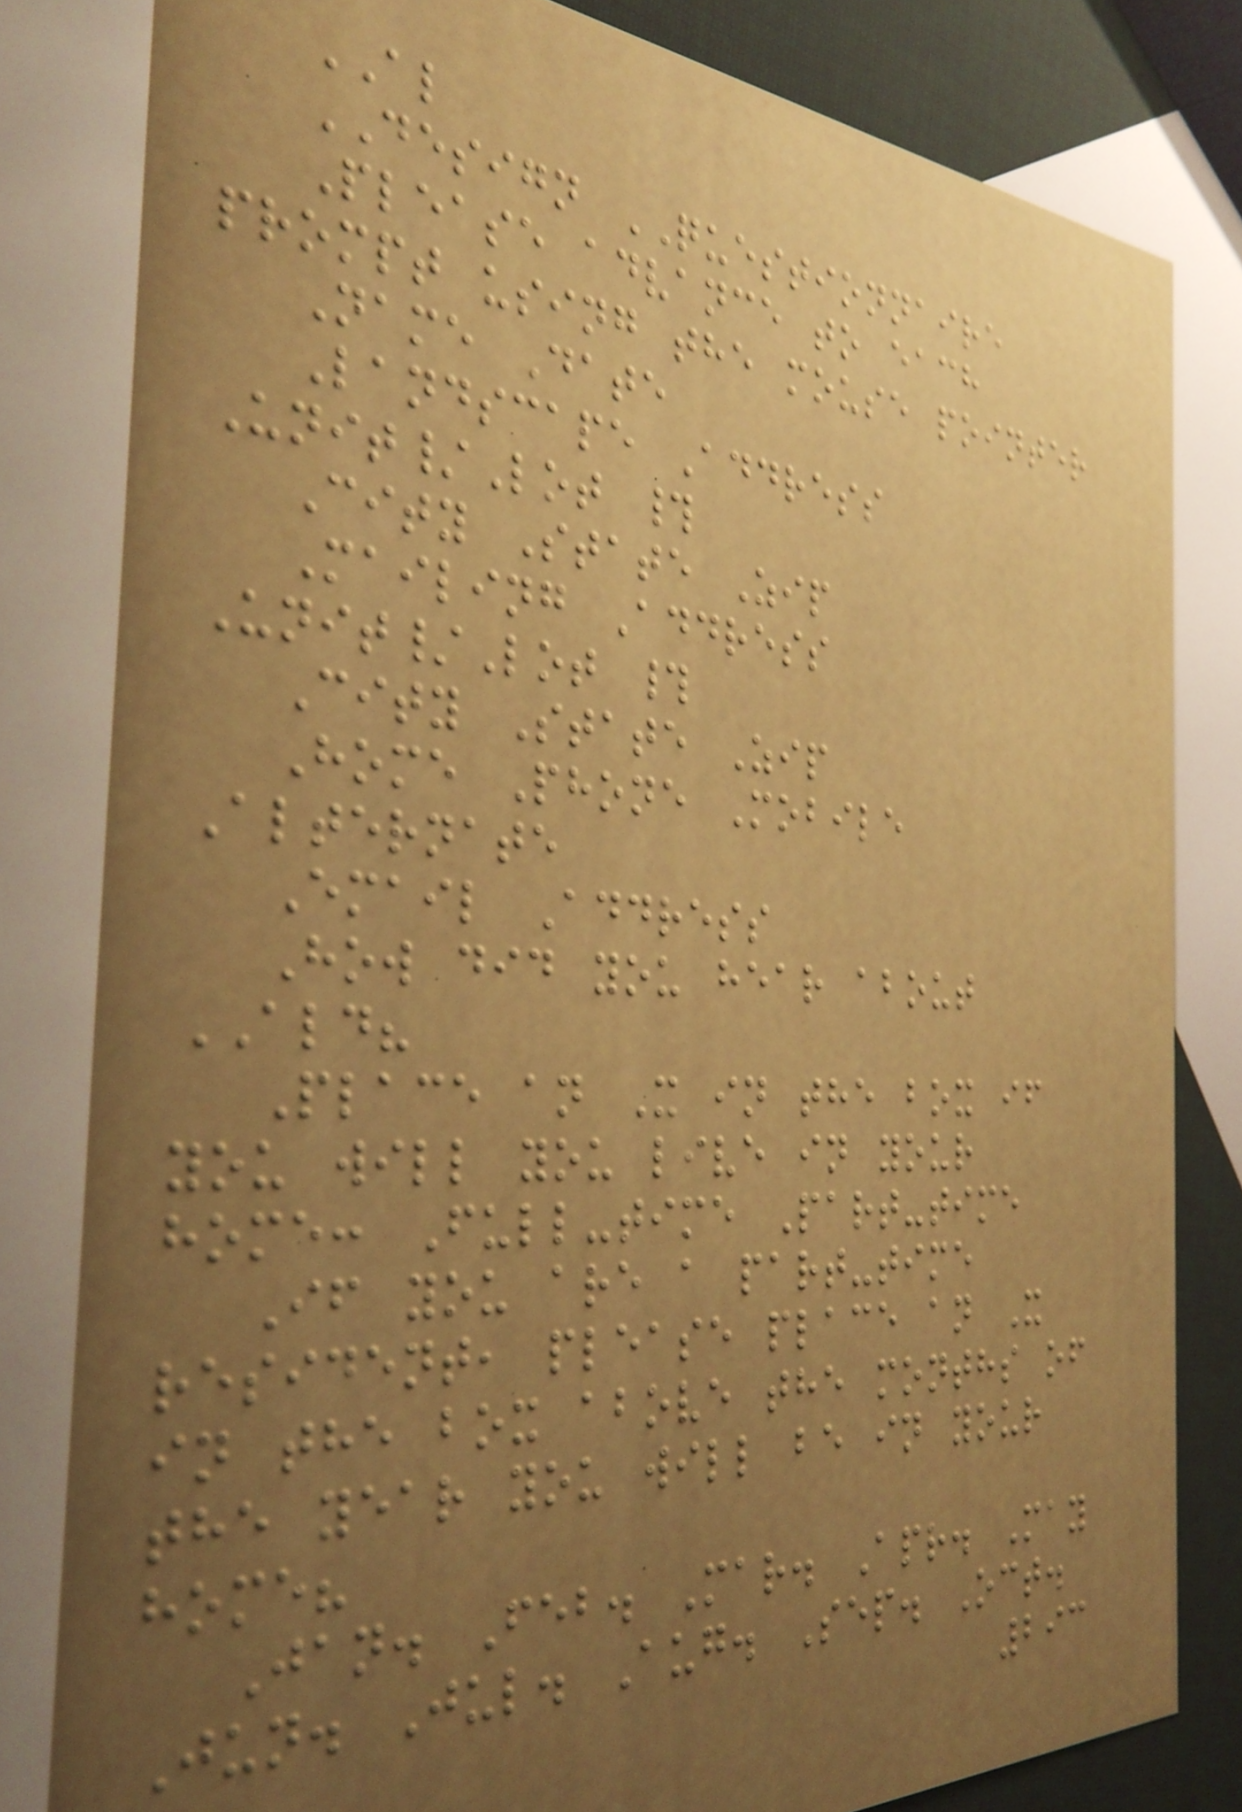AL
DESIGN QUESTIONNAIRE
Please advance to each
prompt using the mouse pointer
Name Date
Landscape Address
Unit/Lot #
City State Zip
Mailing Address
Unit/Lot #
City State Zip
Home Phone Mobile
Alternate
Email Address
How did you hear about
ALD?
Place an X in the box if
you will you live in your
home: Full-time Part-time
If you are a part-time
resident, please place an X
in the box above the months of
the year you will be in your
home?
Jan. Feb. Mar. Apr. May
Jun. Jul. Aug. Sep. Oct.
293
